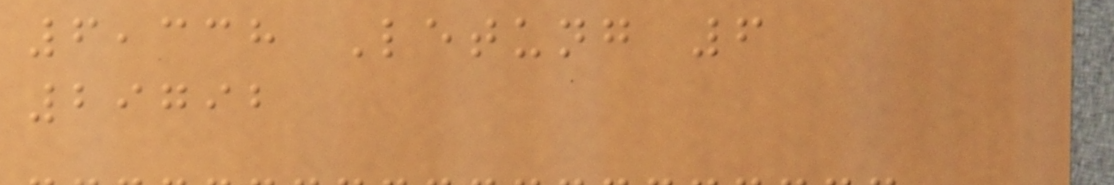6,338 Letung 6
29792
